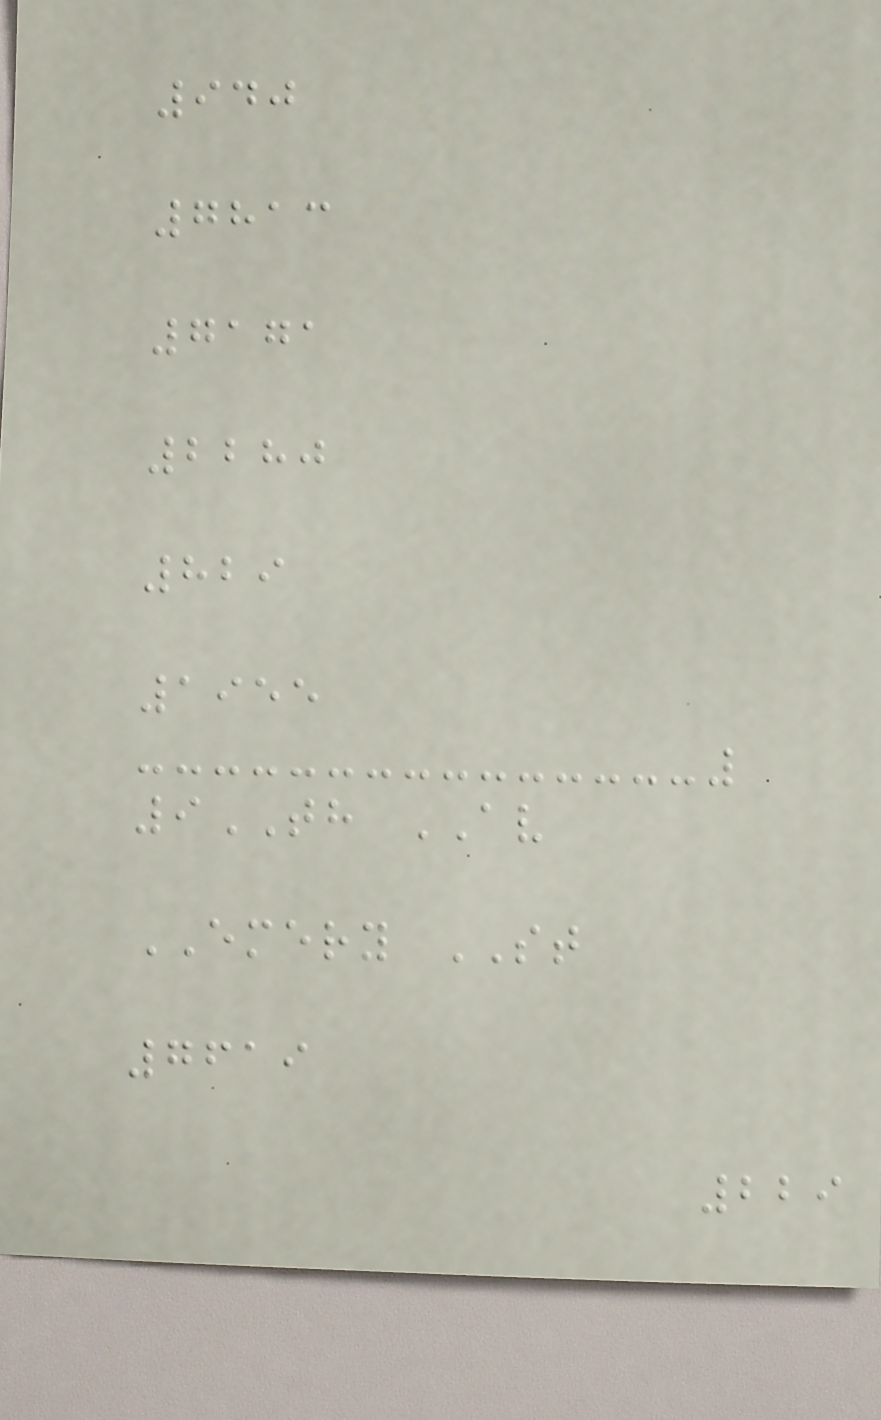940
7813
7171
2280
829
1955
9TH AV
EMERY ST
7619
229
